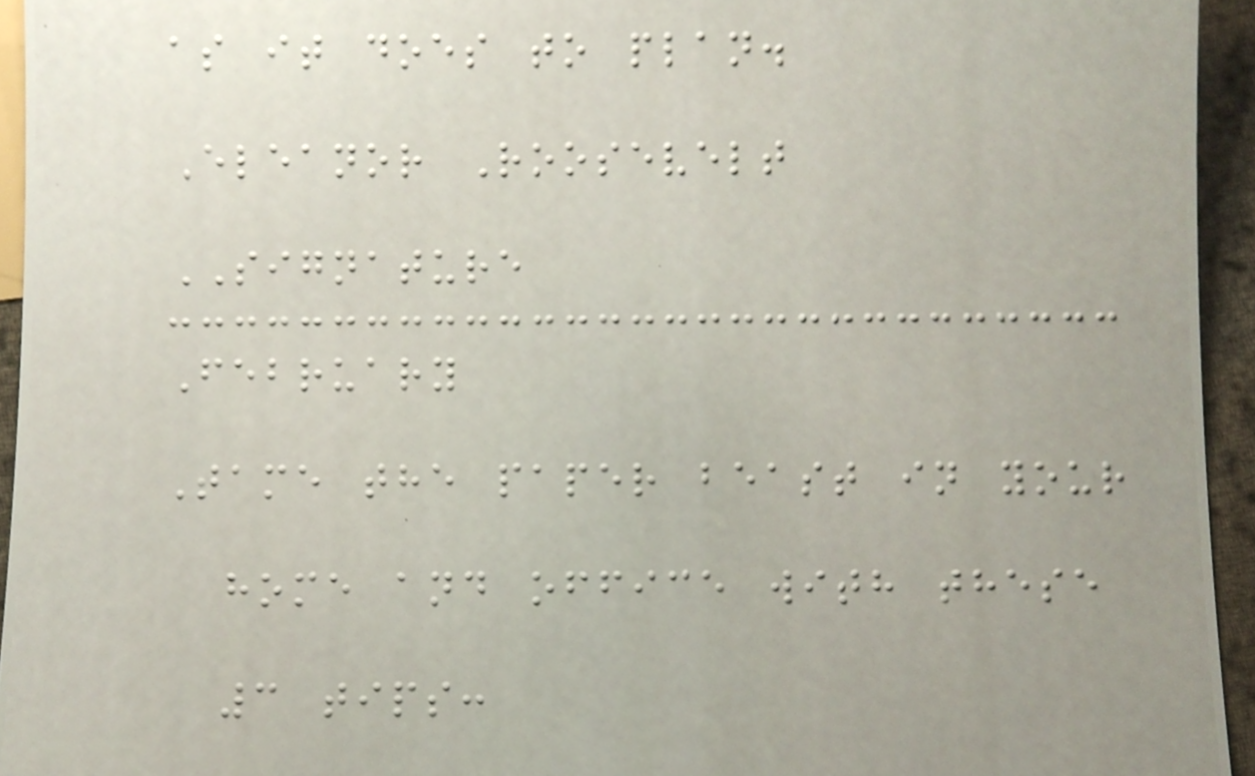as it does to plan.
Eleanor Roosevelt
SIGNATURE
February
Tame the paper beast in your
home and office with these
3 tips:
